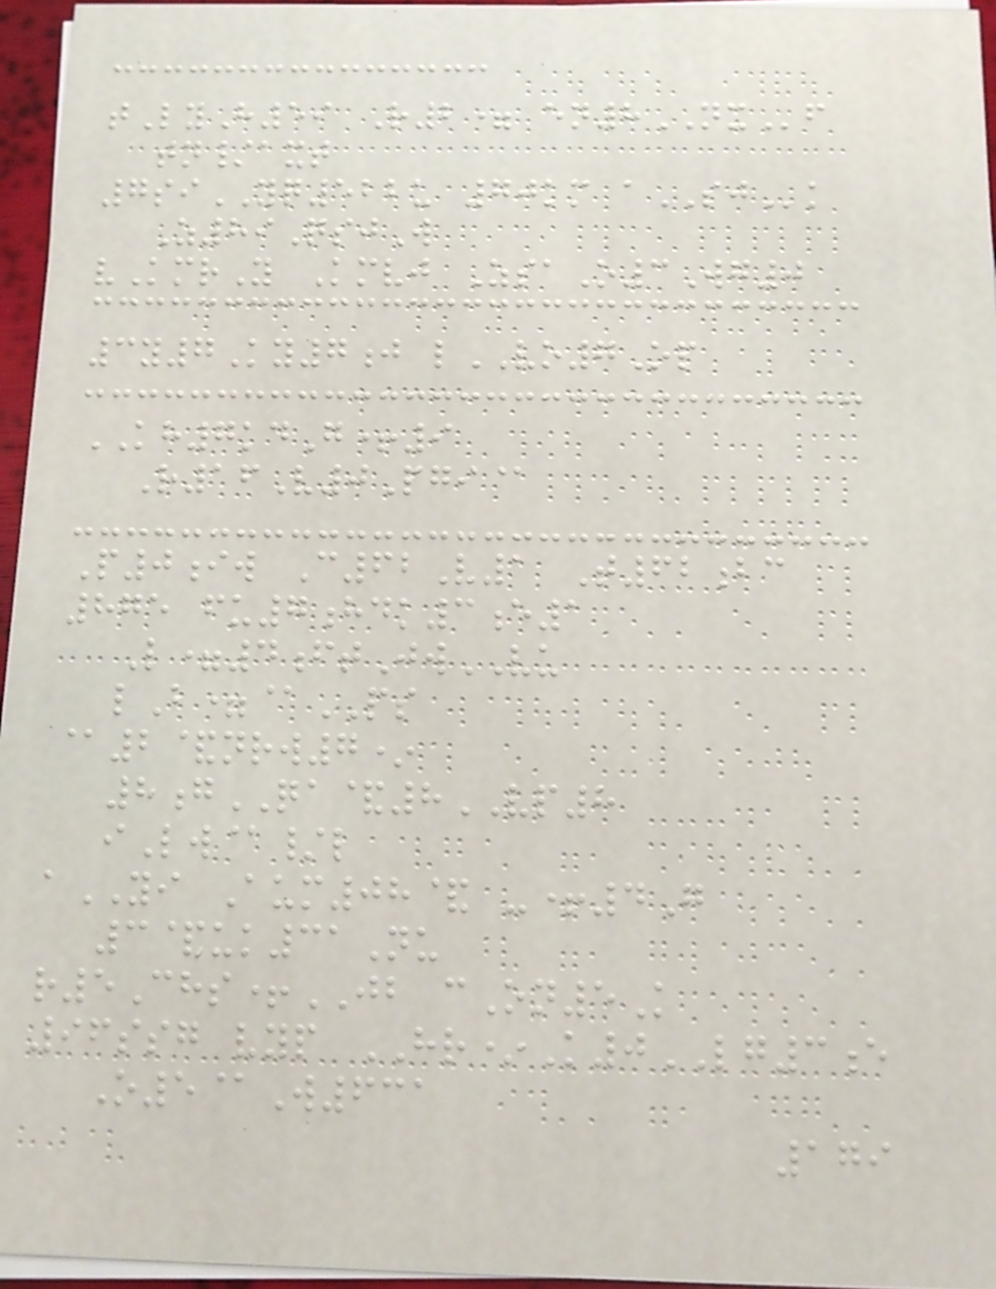tLyH59 R2= en8NXf
tn/axt
7siYQ522u 70km aSJk
Z89QsjW
vKmrY Kmvj ZsaO3Wg0
3y7Ky7j lVO7Op
KH7kdG+9
R16V0Pgi@
P0iw C62V1 T62bc
875 fu7hdk3e1
L=4ftJwVU
lB=@PS
@2&nrw7*
8gQA&8VP8
iLw@/l
aYI Aum08& -+4G
3&uk31Nu
r5Chs+JB cOn5K
96ssg vyp HR*K0LG3e
O5@W631
179
